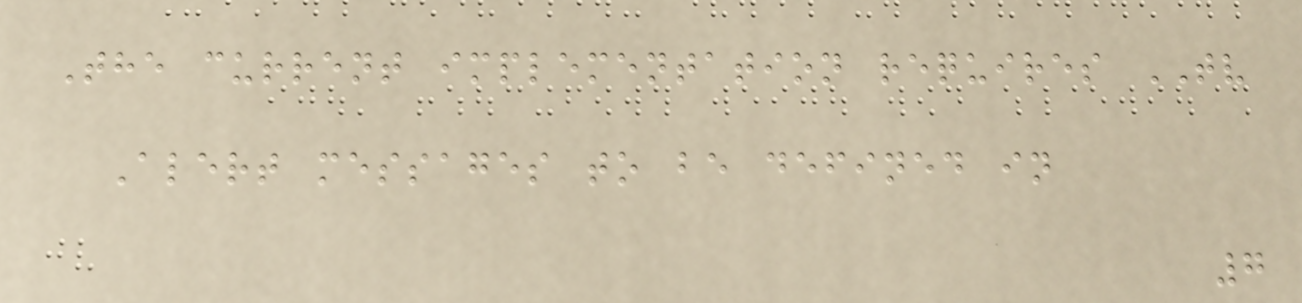The current implementation requires TV
Alert messages to be defined in
7
